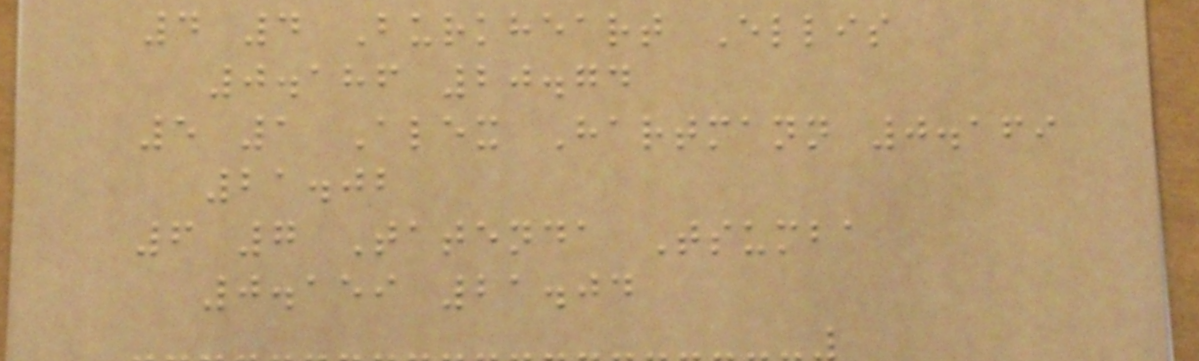4 4 Burkheart Ellis
0.186 20.74
5 1 Alex Hartmann 0.169
21.02
6 7 Tatenda Tsumba
0.159 21.04
